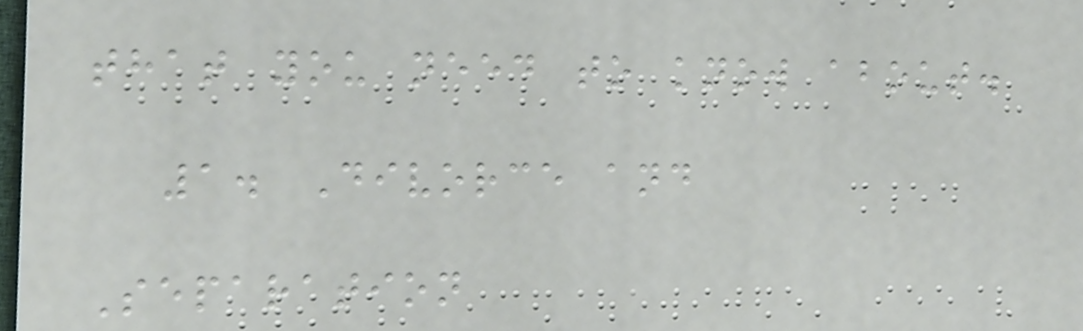that you need to know about.
1. Divorce and
Separation
